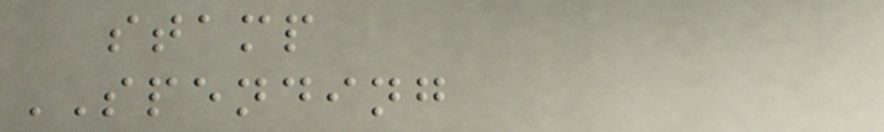stamp
SPENDING
